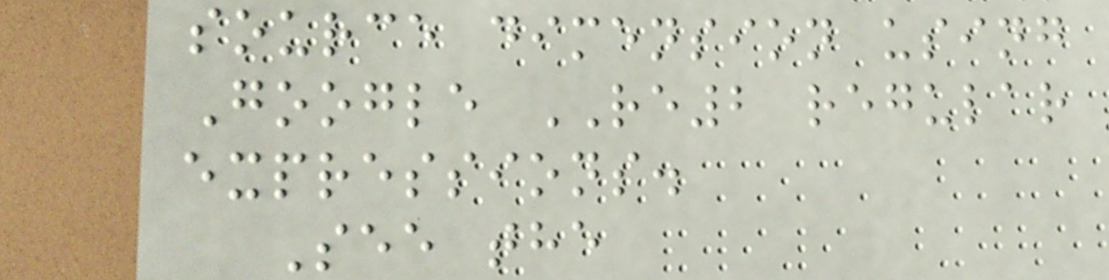source dimension using
Google RE2 regular
expressions.
See the
